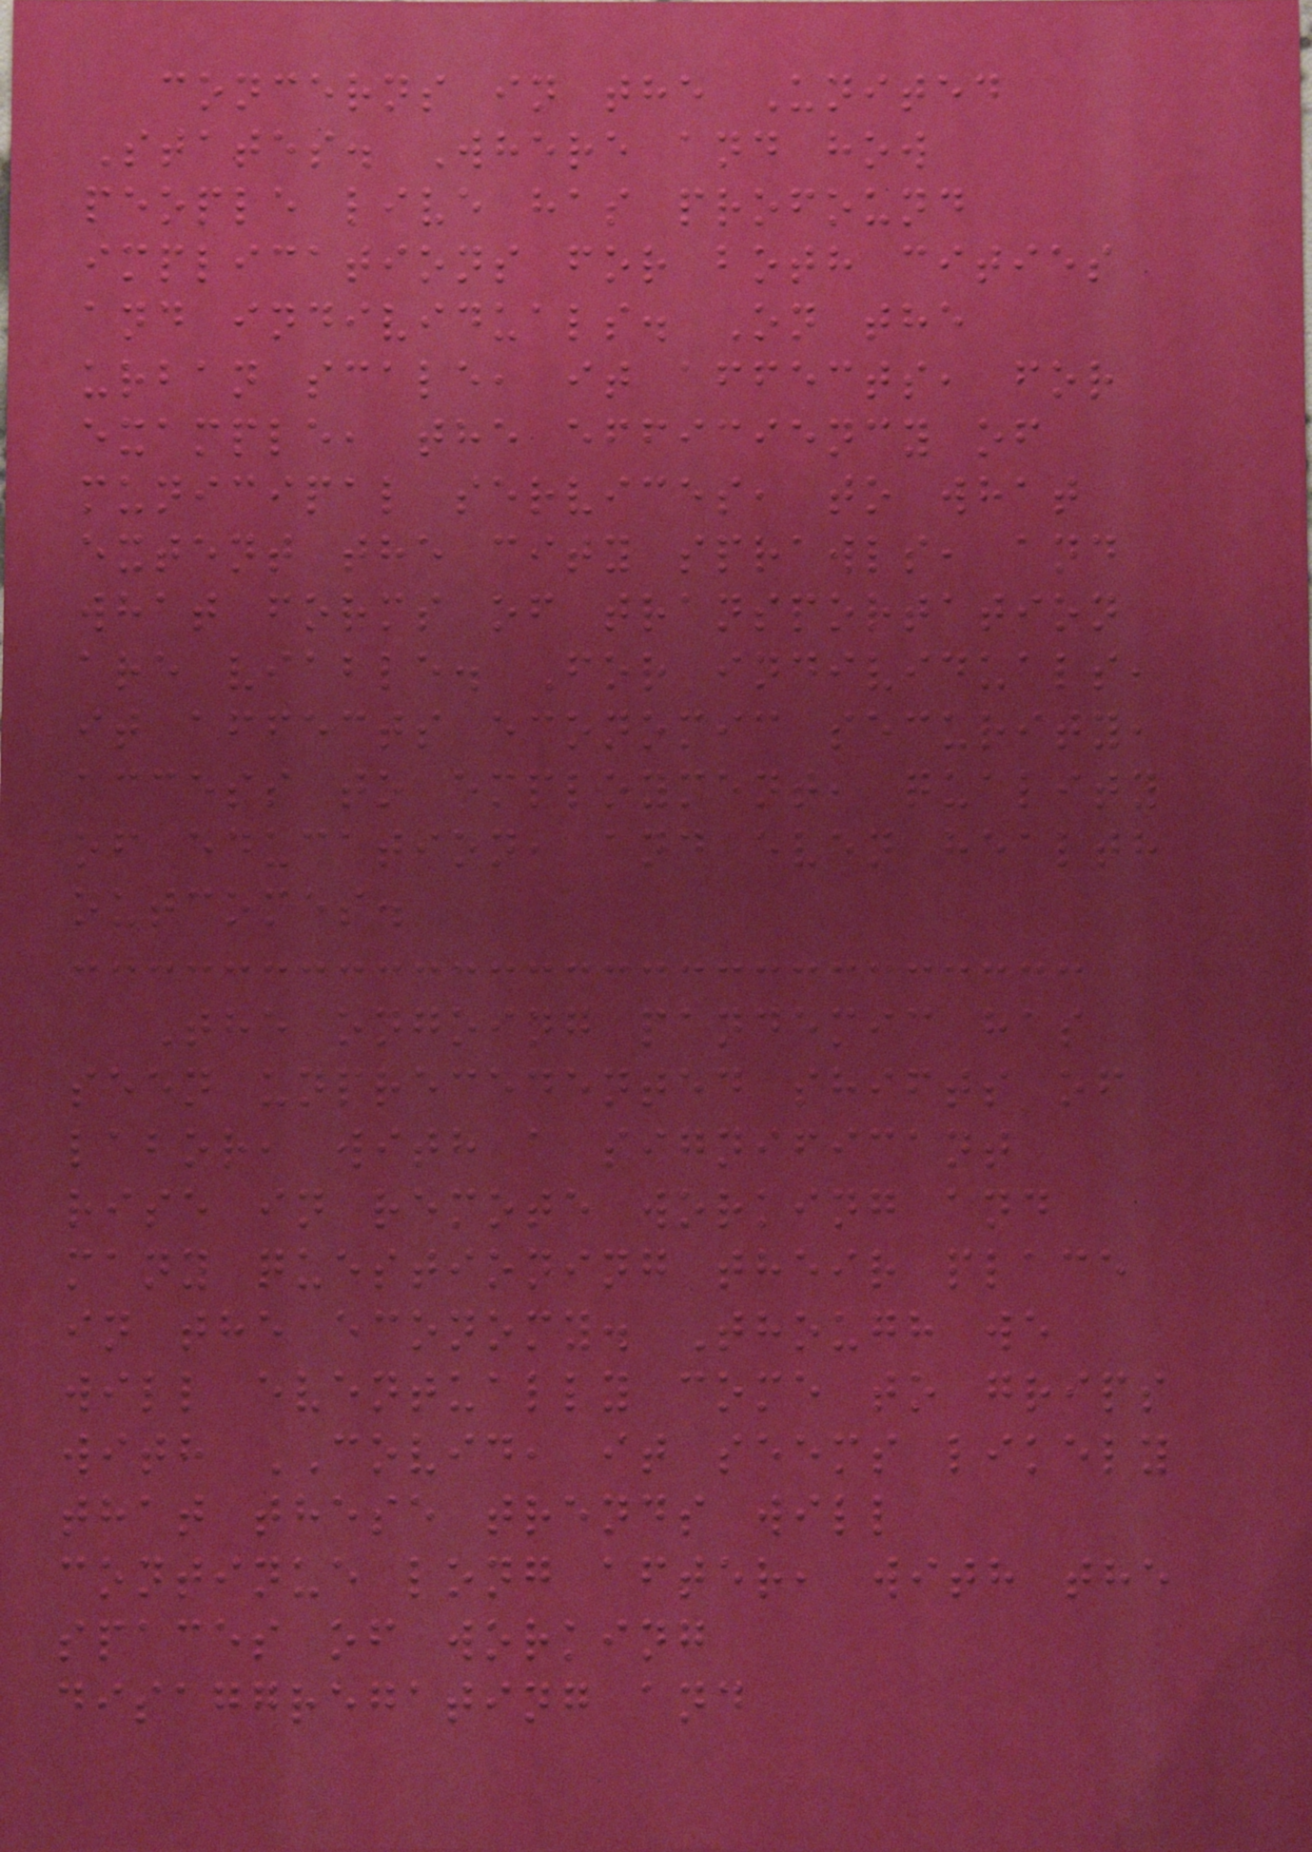concerns in the United
States. Where and how
people live has profound
implications for both cities
and individuals. On the
urban scale, it affects, for
example, the efficiency of
municipal services, to what
extent the city sprawls, and
what forms of transportation
are viable. For individuals,
it affects economic security,
access to employment, quality
of education, and even health
outcomes.
The ongoing pandemic has
seen unprecedented shifts of
labor, with a significant
rise in remote working and
many questioning their place
in the economy. Though we
will eventually come to grips
with COVID, it seems likely
that these trends will
continue long after, with the
spaces of working
disaggregating and
